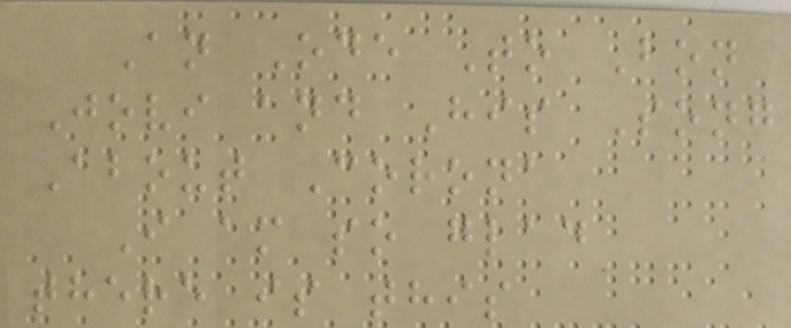An Ode To Bon
Jovi and His Song
About Corona
I am so glad
there is this
